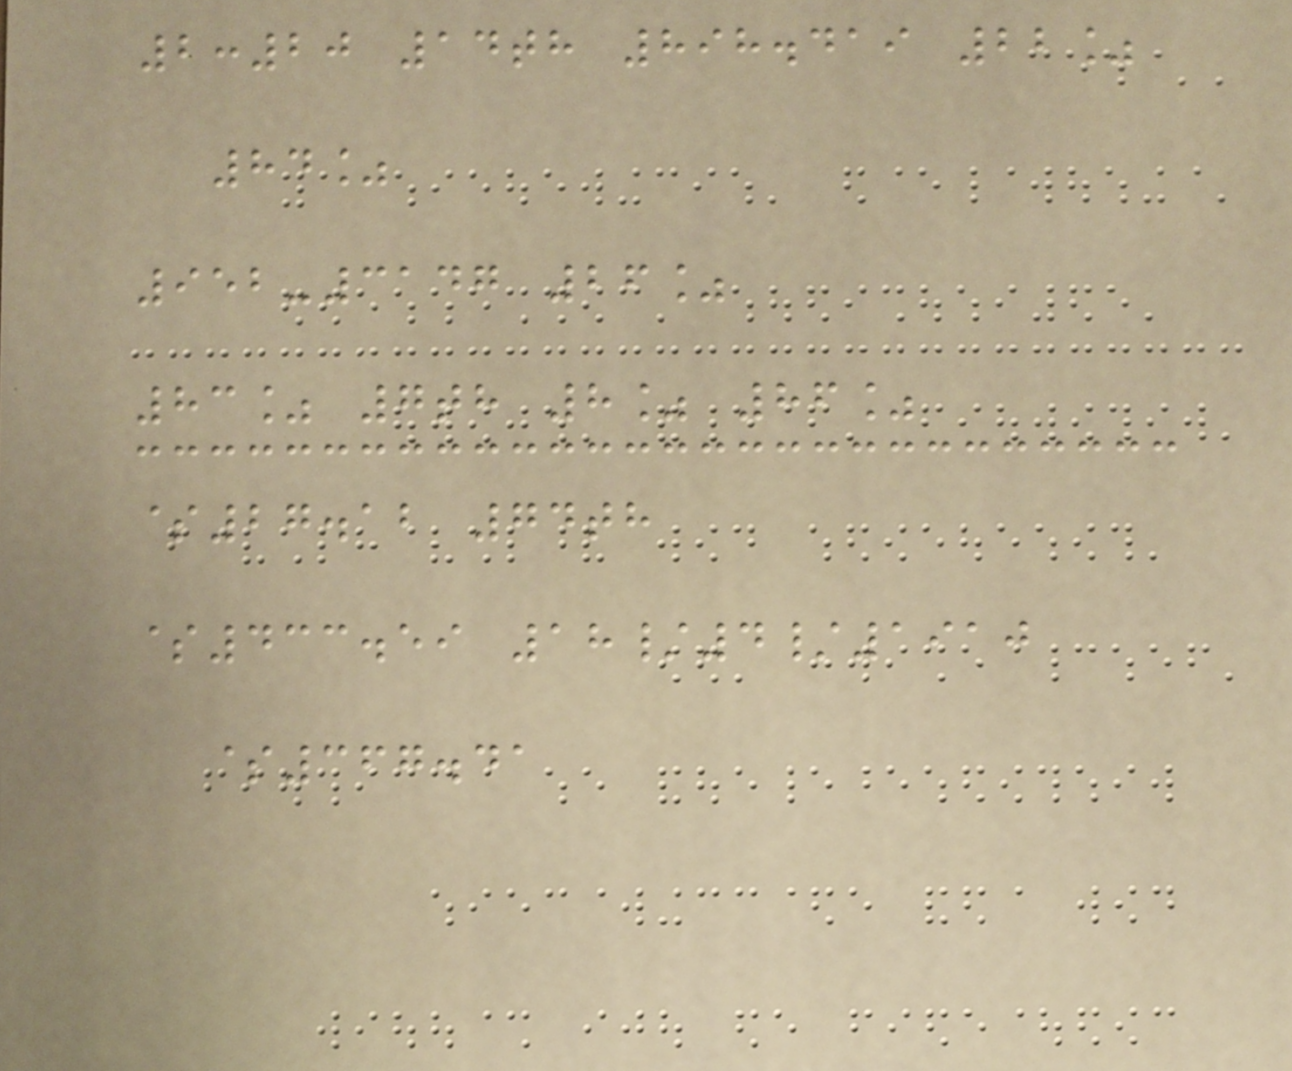2:20 14th 898.419 22%
84%
952-3147 26%
83% 7th 8% 86%
$27.12 74th
$433.59 18/4/1910
$367.41
